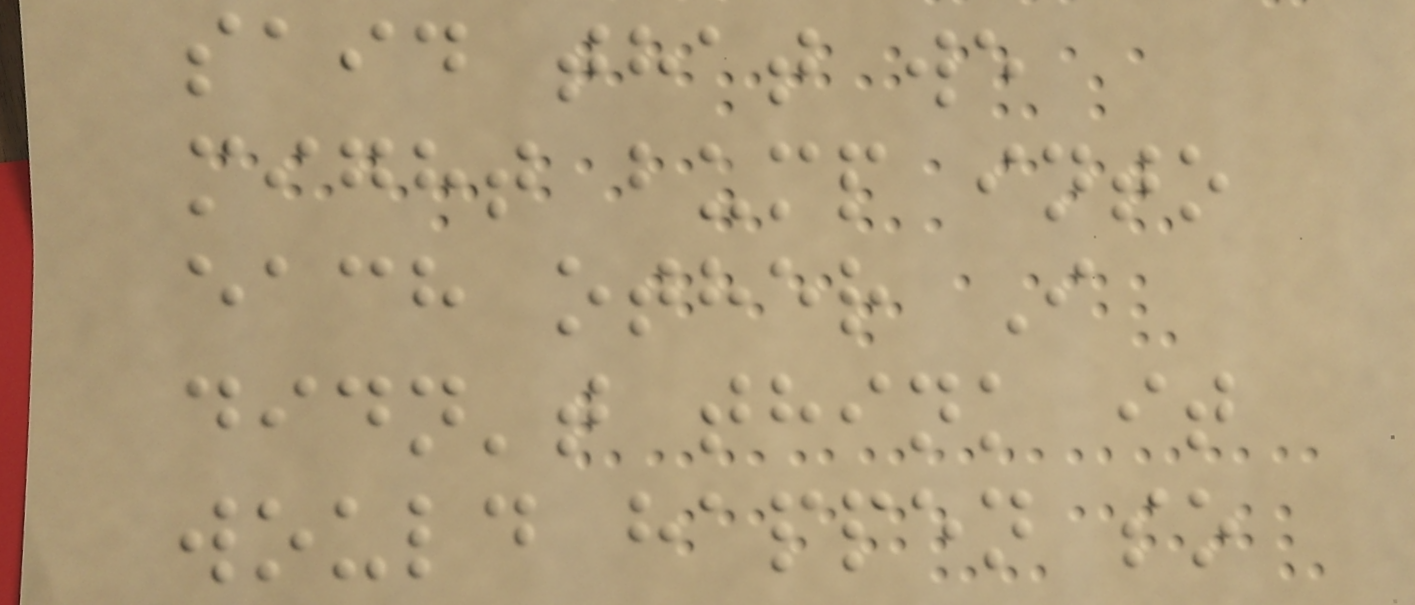said that we
might bump into
each other I
didn't think it
would happen so
